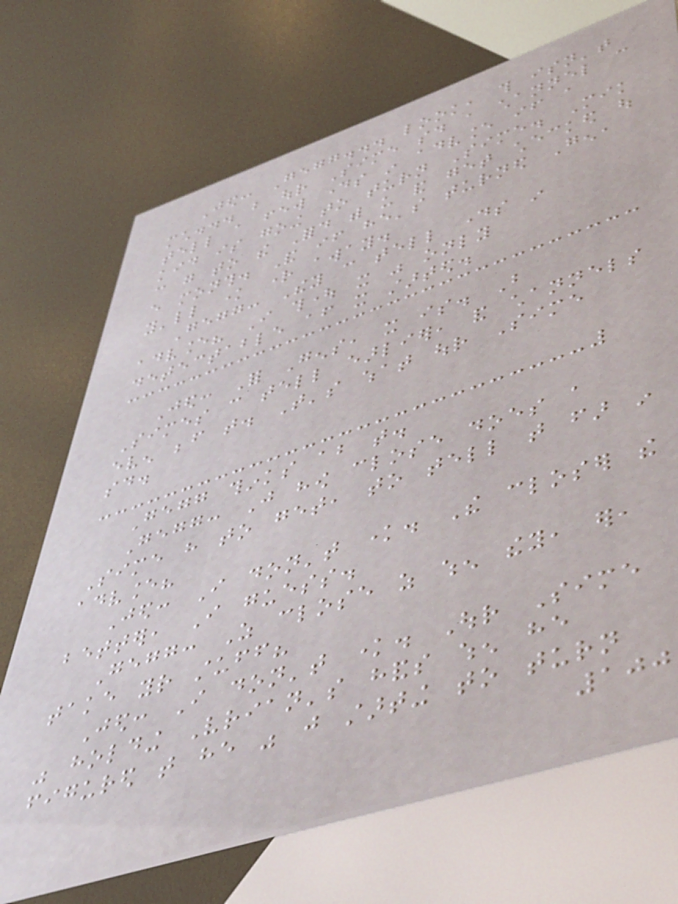Jed: Gegg... look, this isn't
much... but our Sime said a channel can
tell a few days in advance if a
kid is going to turn Sime. Mik
can go to the Ford with us and get checked out
every month. And if he's turned Gen,
you'll know right away.
Gegg: They can tell days in
advance? I thought it was only
detectable after it started.
Jed: For Gens, it is. But
Simes can tell earlier, and channels
even before that. That's what our Sime
said.
Gegg thinks about that.
Gegg: Just how close does a
Sime have to get, to tell that far in
advance?
Jed: I don't know. The closer the
better, I guess.
Gegg: As close as when they, er,
take your stuff?
Jed: I don't know. Our Sime
was holding Vrian's hands when he
figured that he was just starting to turn
100
